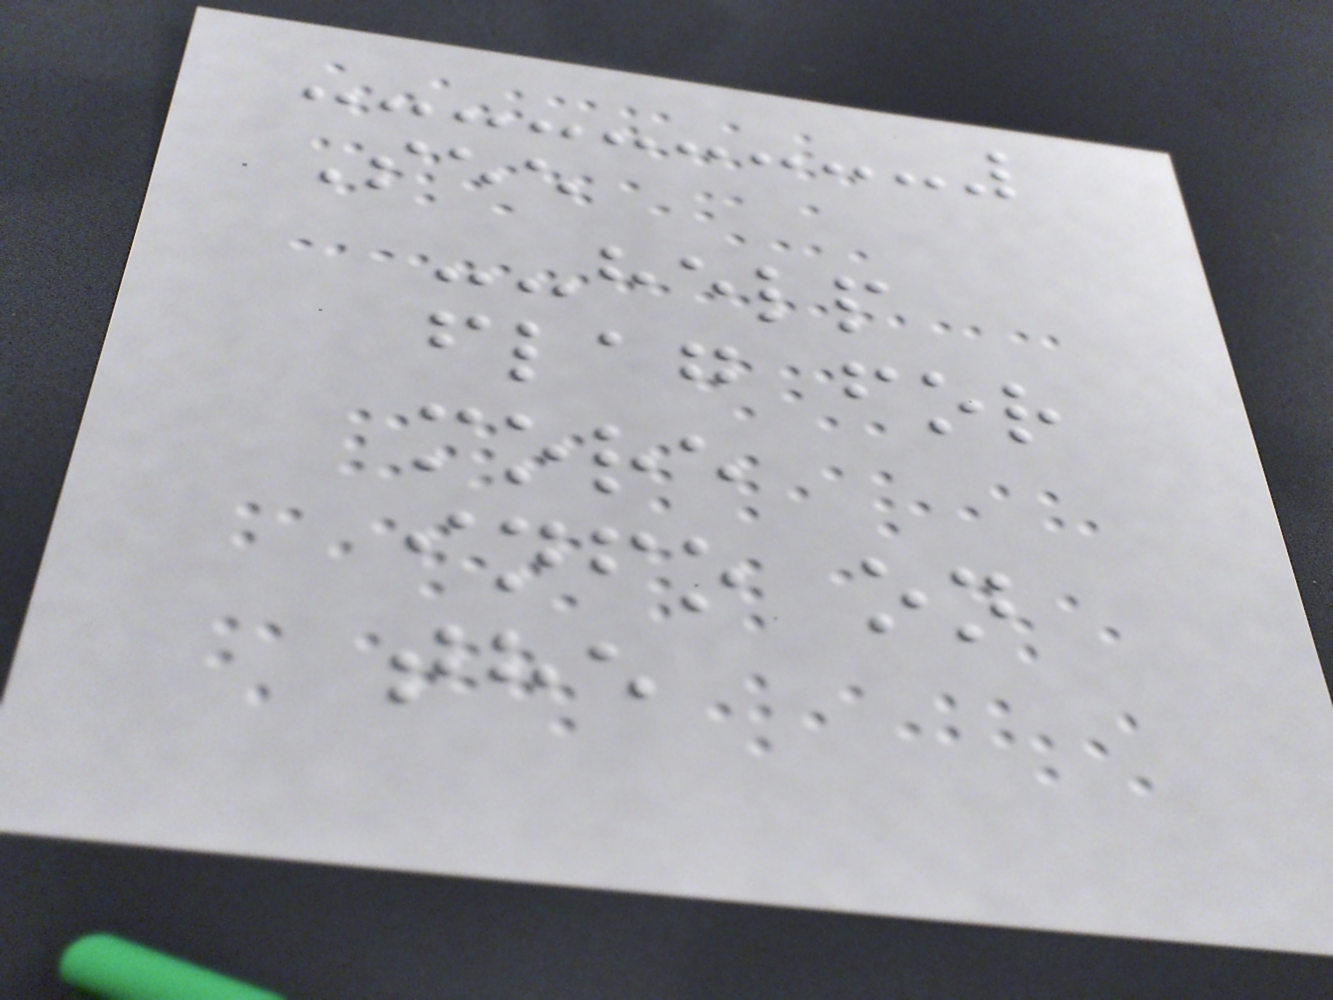See
--help
flag for
more
info on
the
